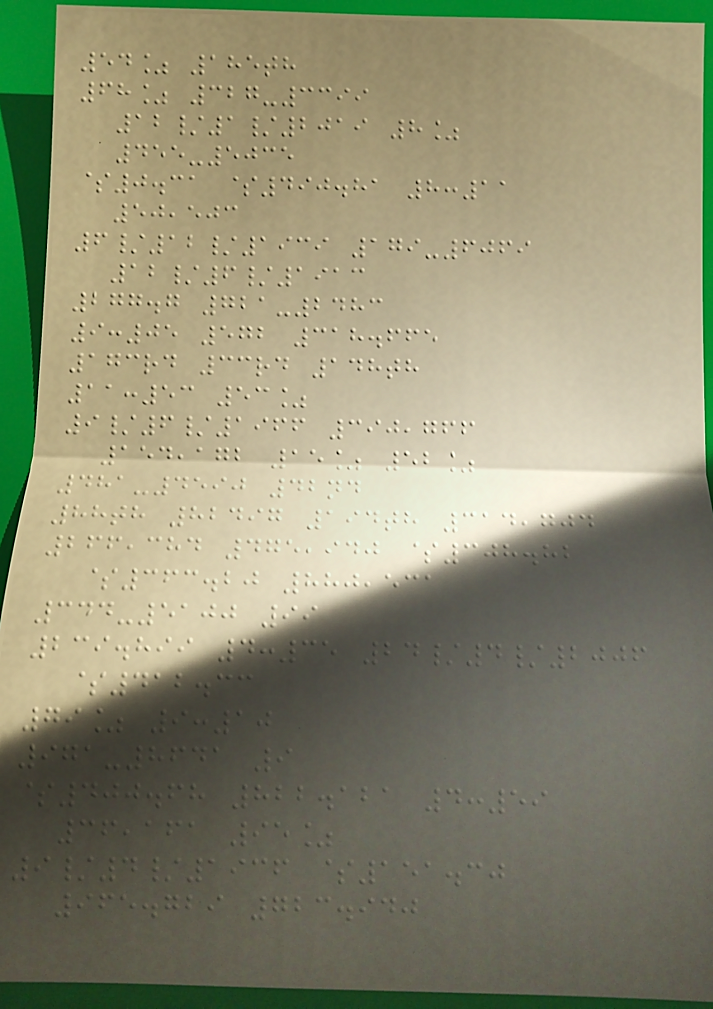54% 185th
68% 327-3399
12/1/2019 8%
455-5035
$0.31 $490.81 8:11
50,503
6/12/1939 179-6069
12/6/1913
277.7 721-2483
9:05 572 318.665
173rd 33rd 148th
11:53 53%
9/6/1966 390,766
154,172 15% 52%
481-4590 42nd
88th 82497 194th 314,704
266,384 475,940 $308.82
$363.20 880,531
344-5100 99
239.899 4:35 24/4/2006
$412.33
79% 9:10
971-8641 9
$400.68 822.121 4:59
36,161 95%
9/4/1936 $151.30
965.729 723.940
